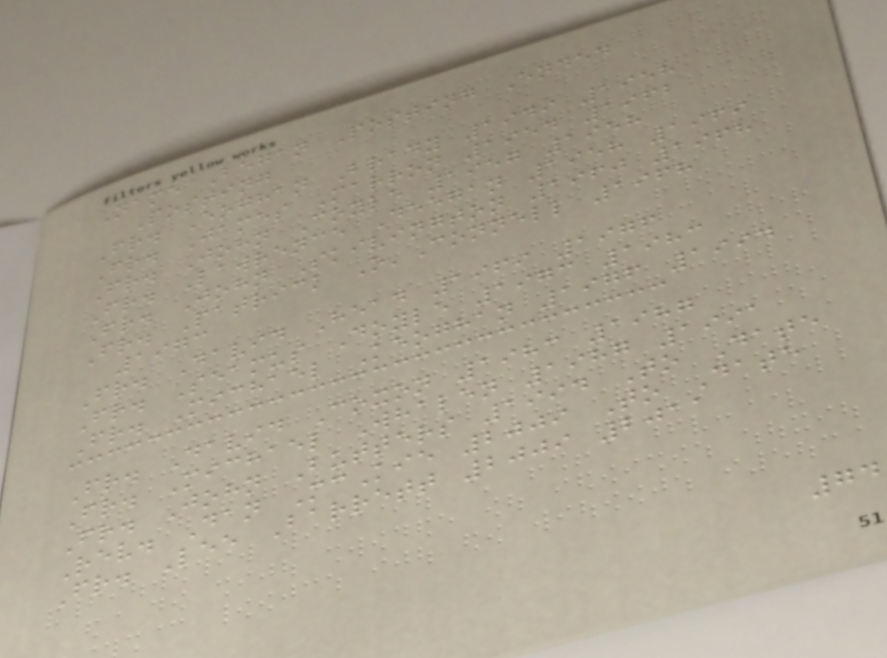Name Began Posting Ended
Posting
Fr. Eoghan Brady 1949 1958
Fr. James Marron 1954 1962
Fr. John Coyle 1957 1958
Fr. Lawrence Deegan 1958 1969
Fr. John Skivington 1960 1968
Fr. Patrick O'Connell 1968
1973
Fr. David Head 1969 1976
Fr. Seamus Doyle 1973 1983
Fr. Michael Keoghan 1976 1994
Fr. David Coxon 1983 1987
Fr. Michael Whalen 1987 1991
Fr. John Butters 1994 To Date
Rev. Dan McKie 2009 To Date
Fr. Lee Barrett 2009 2011
74
